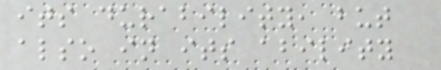its durability, but
also in its ability
